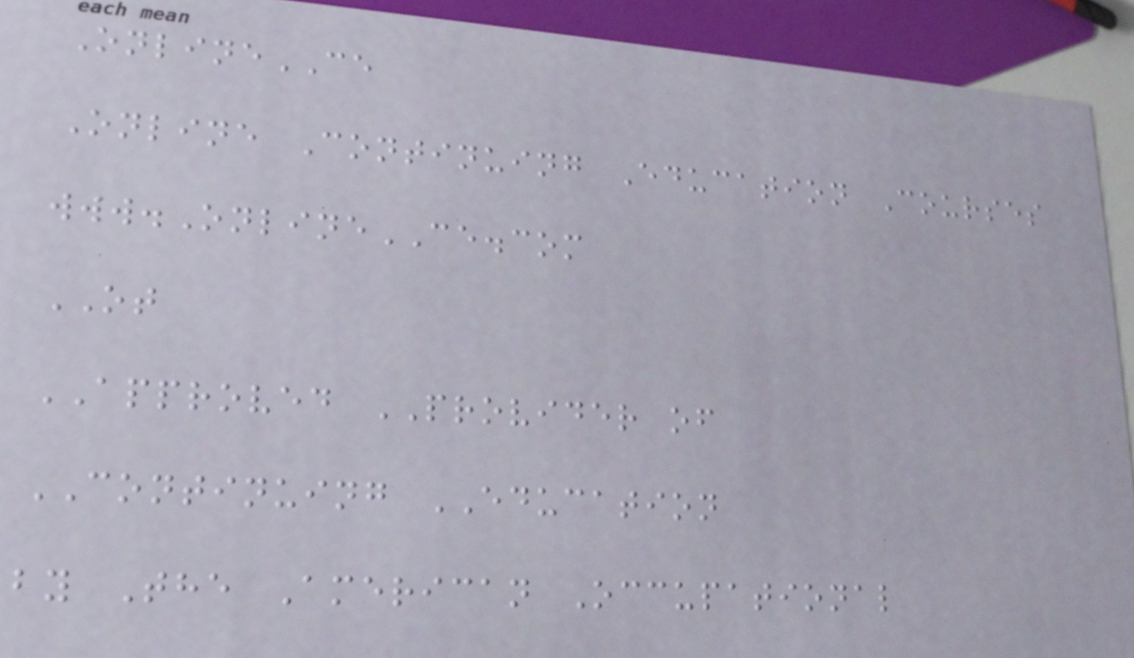OnlineCE
Online Continuing Education Courses
www.OnlineCE.com
OT
APPROVED PROVIDER of
CONTINUING EDUCATION
by The American Occupational
